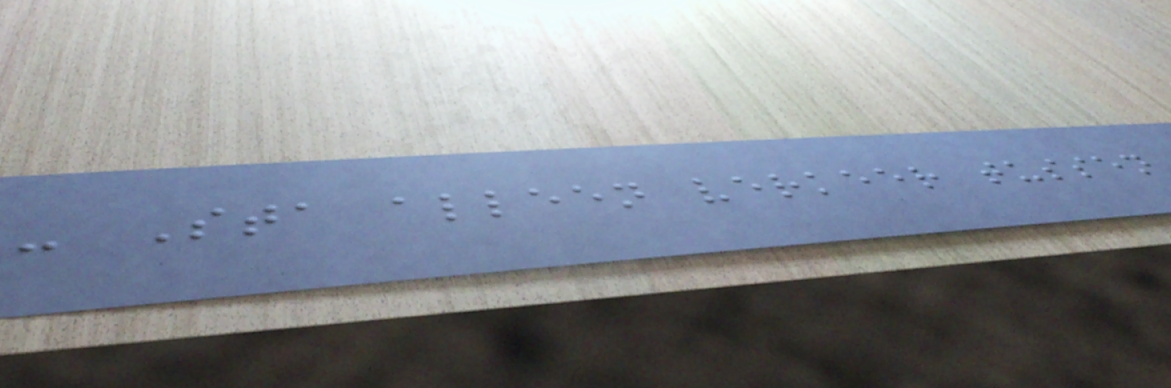- Sta alleen verkeer tussen
